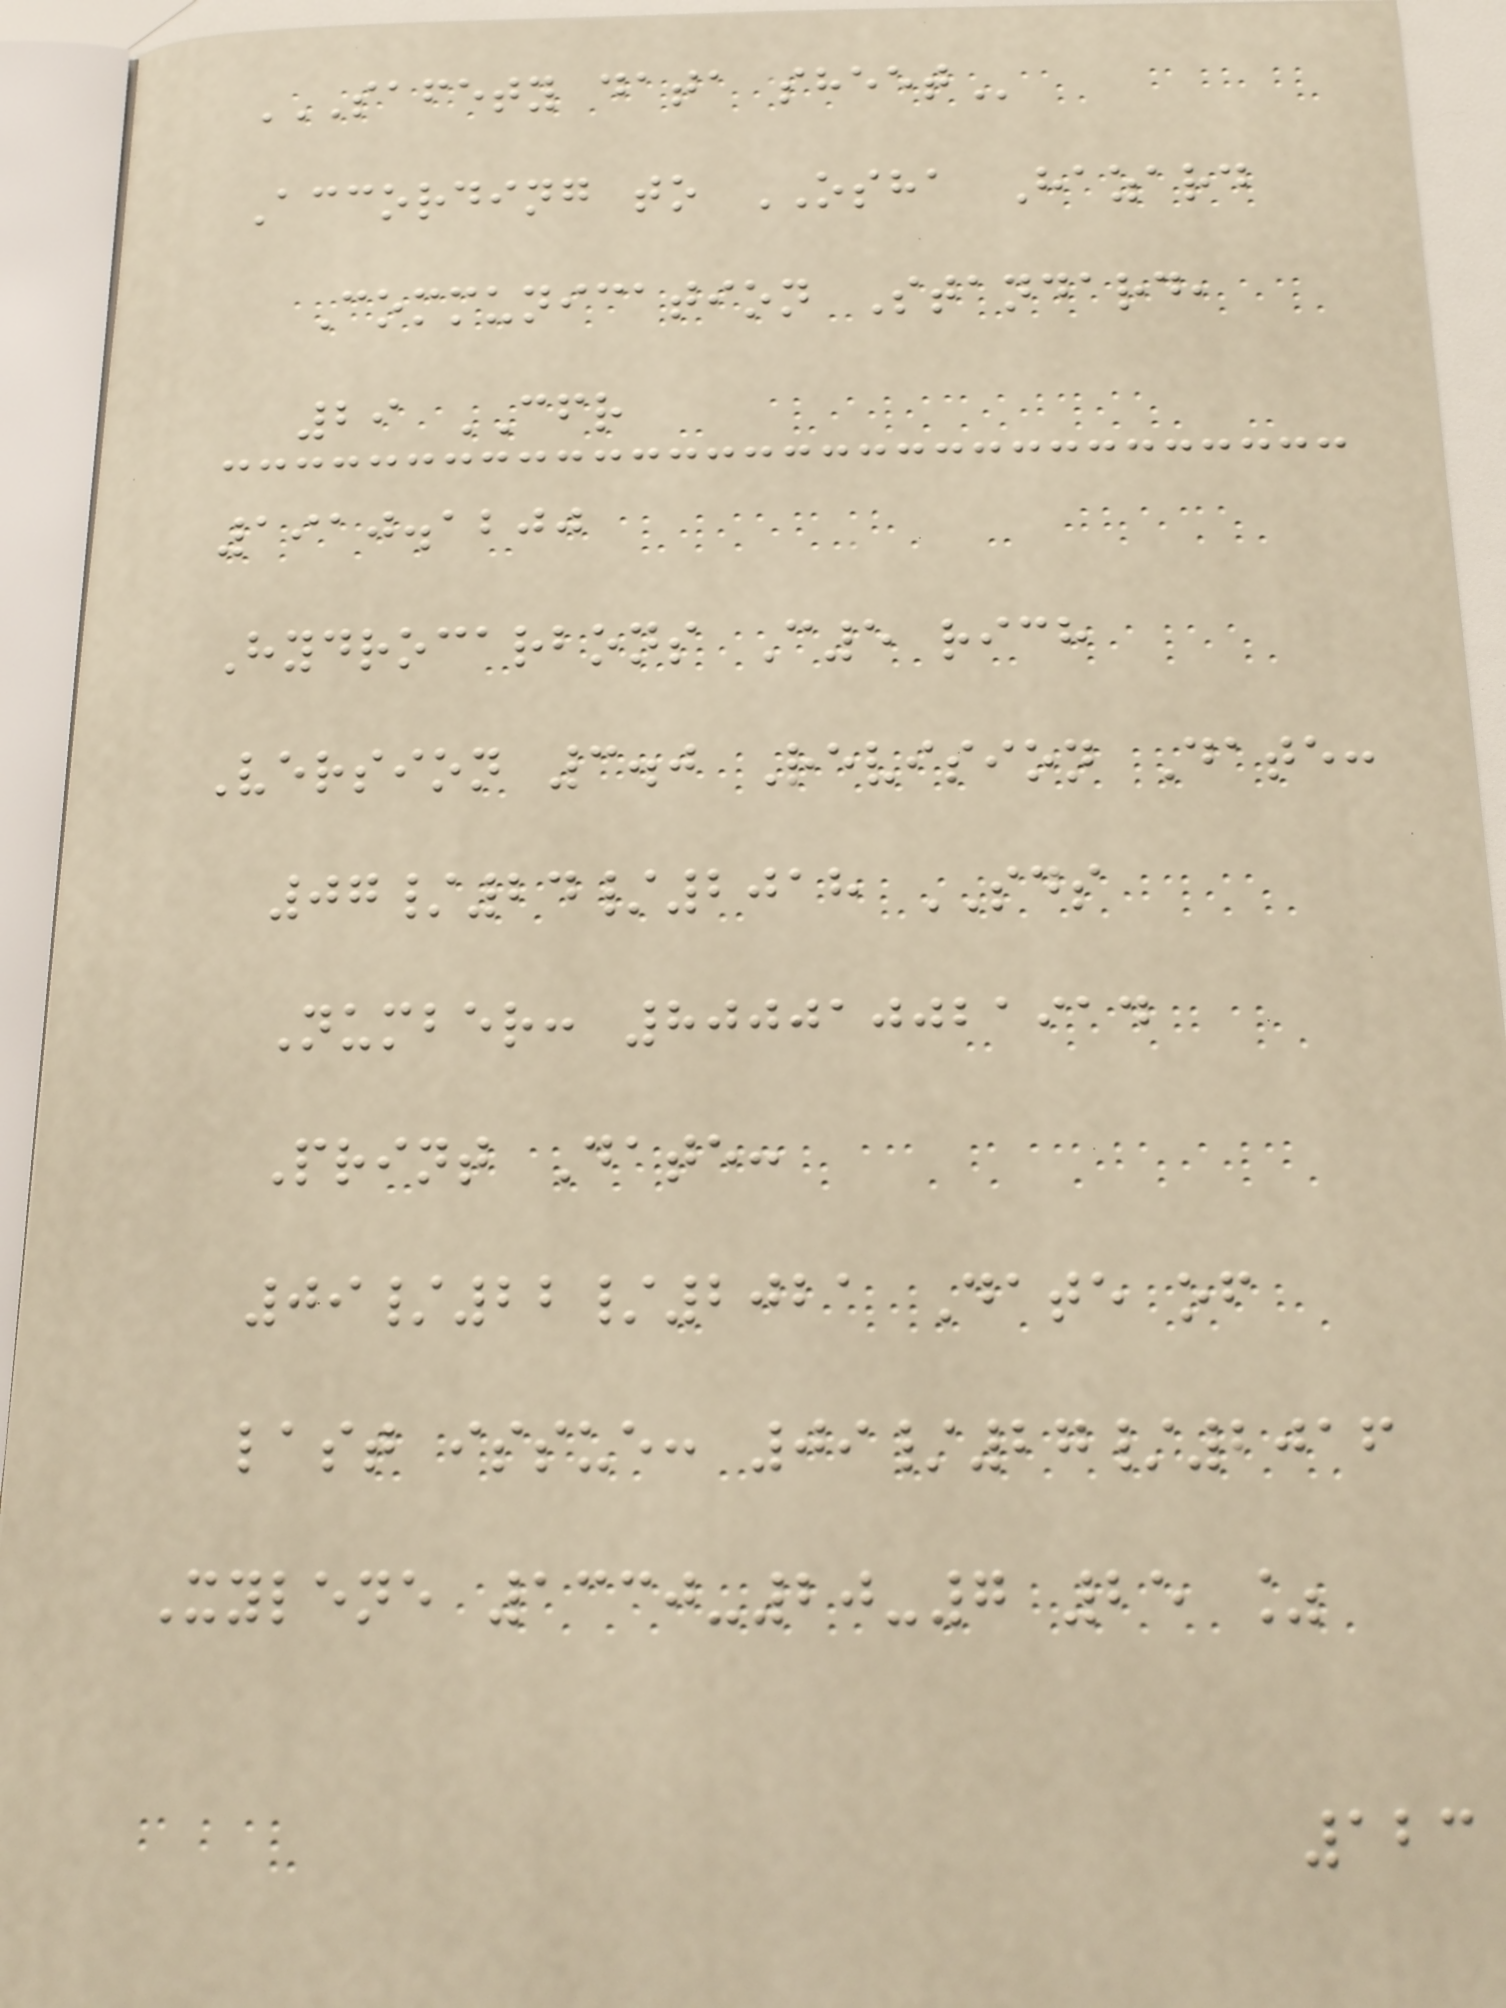SAFETY DATA SHEET
According to OSHA Hazard
Communication Standard,
29 CFR
1910.1200
Hydrocarbons C5 rich
Version 3.0 Revision Date:
07/24/2018 SDS
Number: 800010021914
Print Date:
09/22/2021 Date of
last issue: 09/27/2016
Xylene 1330-20-7 25 %
123
